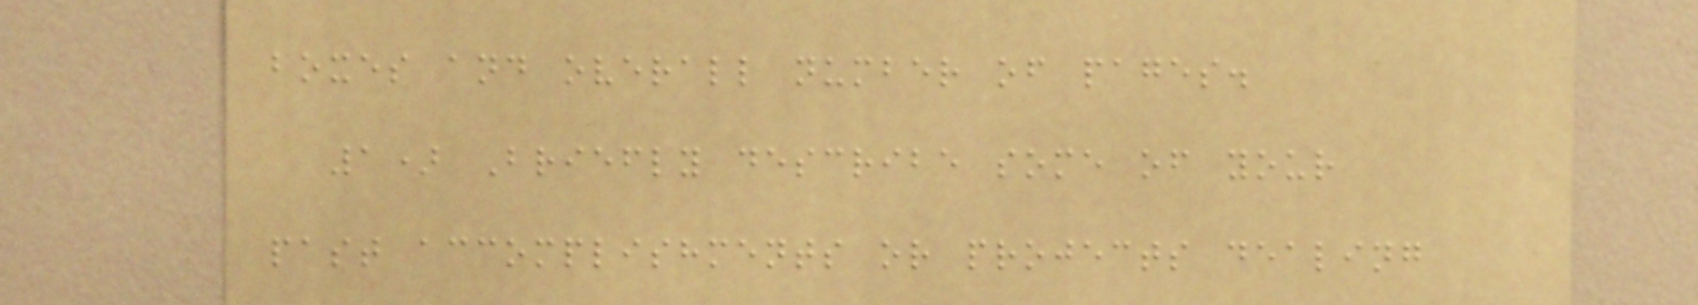boxes and overall number of pages.
1) Briefly describe some of your
past accomplishments or projects dealing
